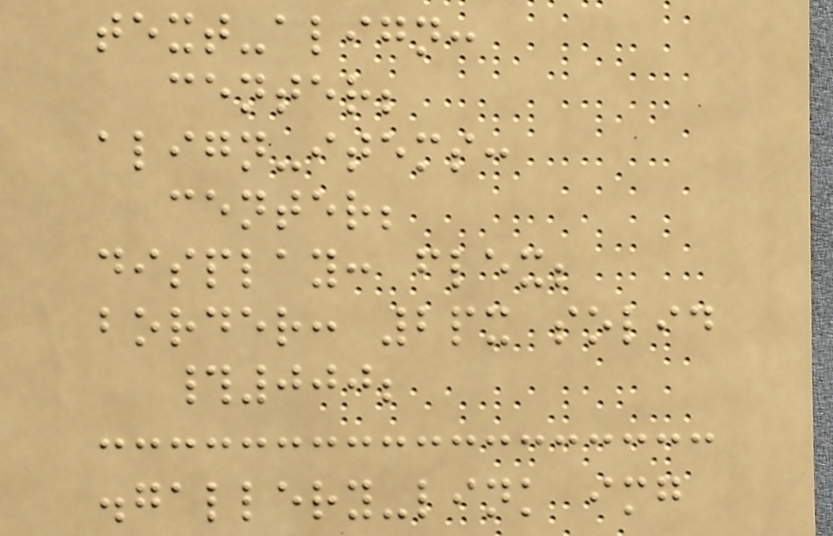text-align:
center;
align-items:
center;
display: flex;
border: 2px solid
#000;
.gallery-link img
